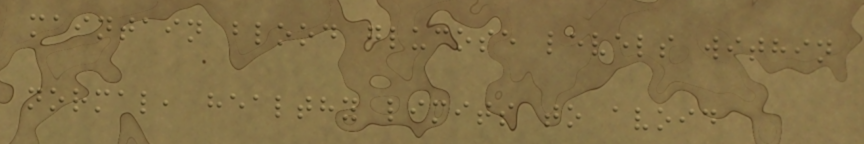maintain blood glucose levels within
normal, healthy limits to avoid
